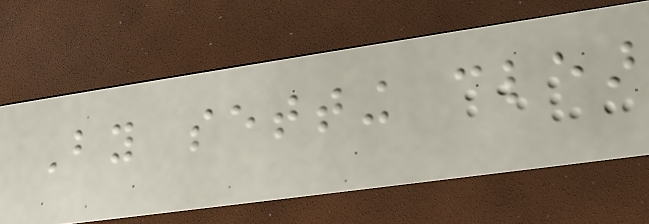By setting clear
